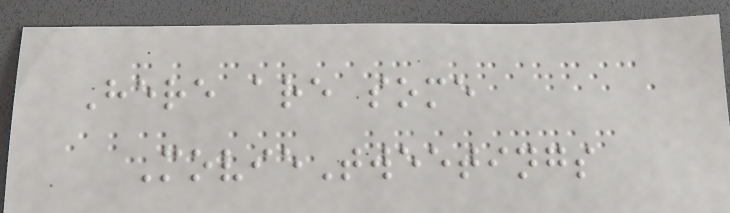Here are some
MovieTweetings
